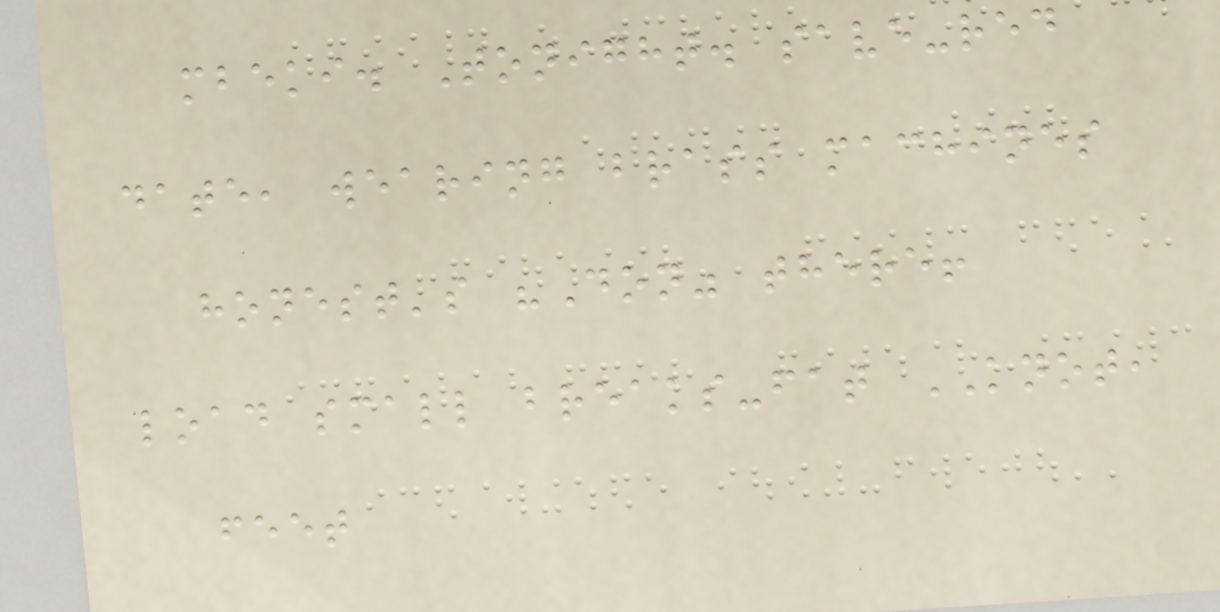mbeki. Tonight. save-red
date, wearing brass machines
honest's "Don" there!
load small breaks-fat KNOT,
feet
